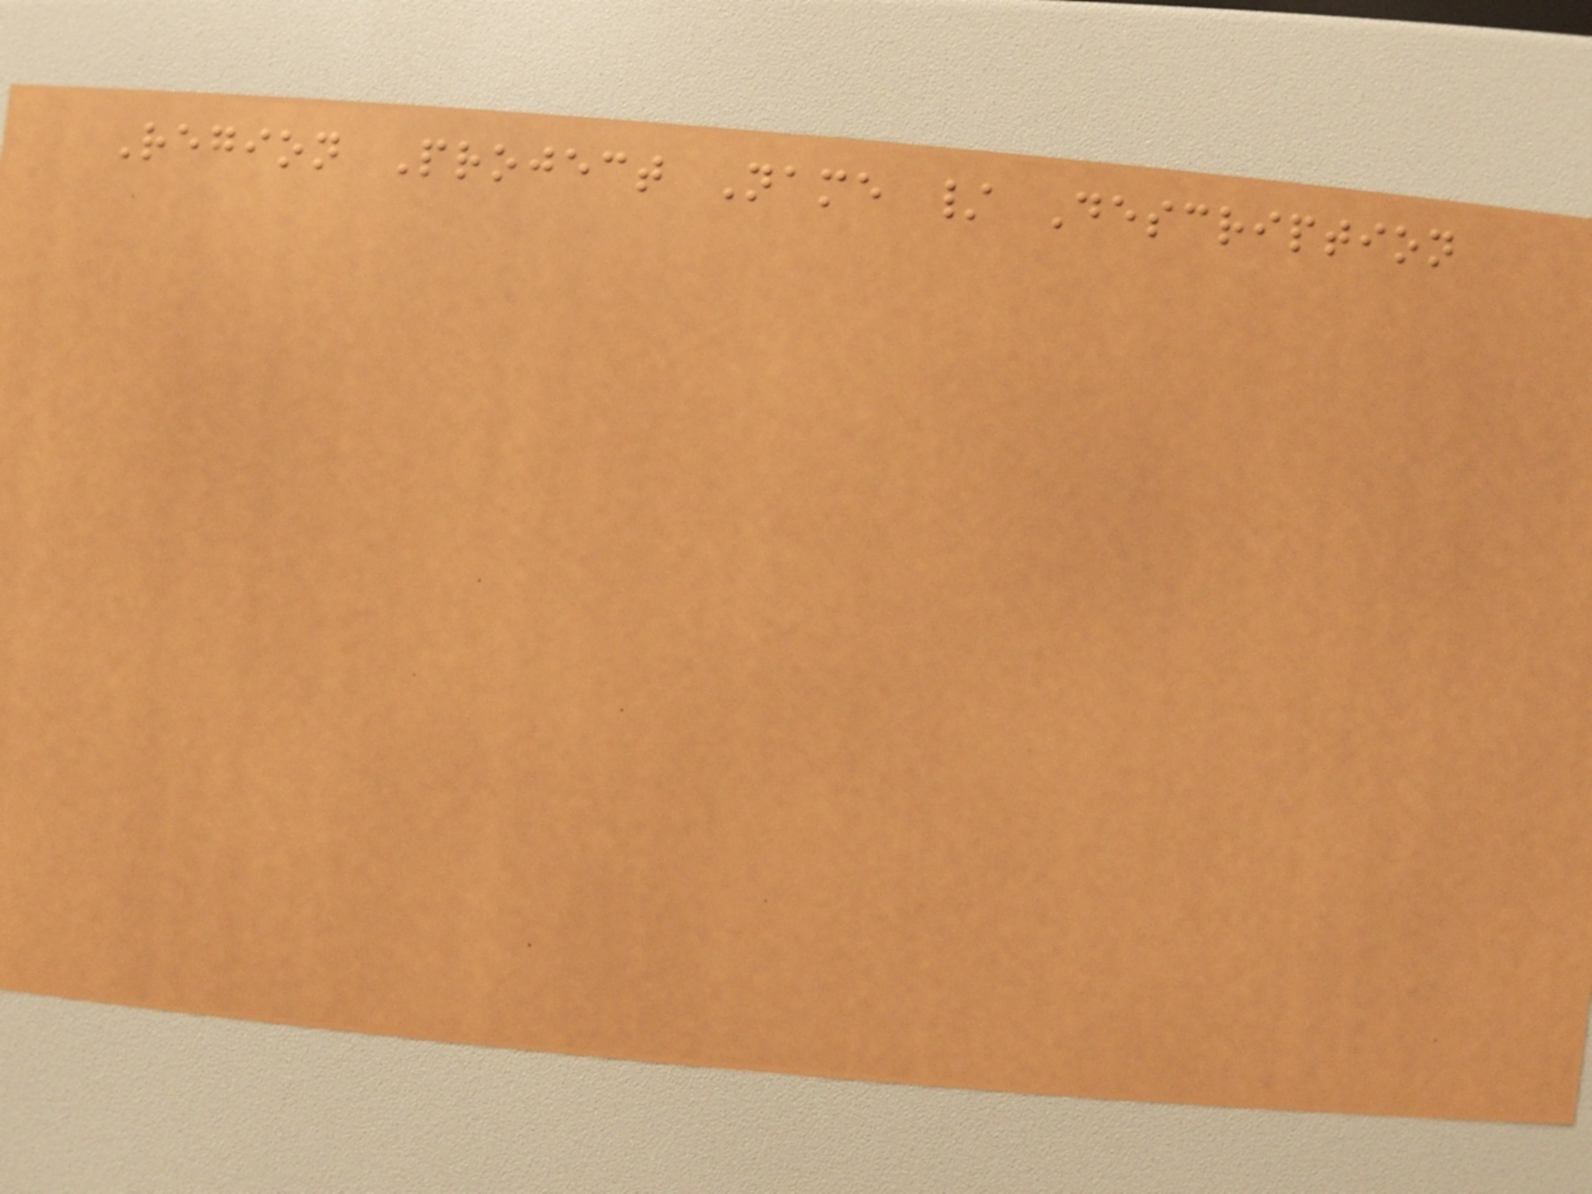Region Project Name / Description
